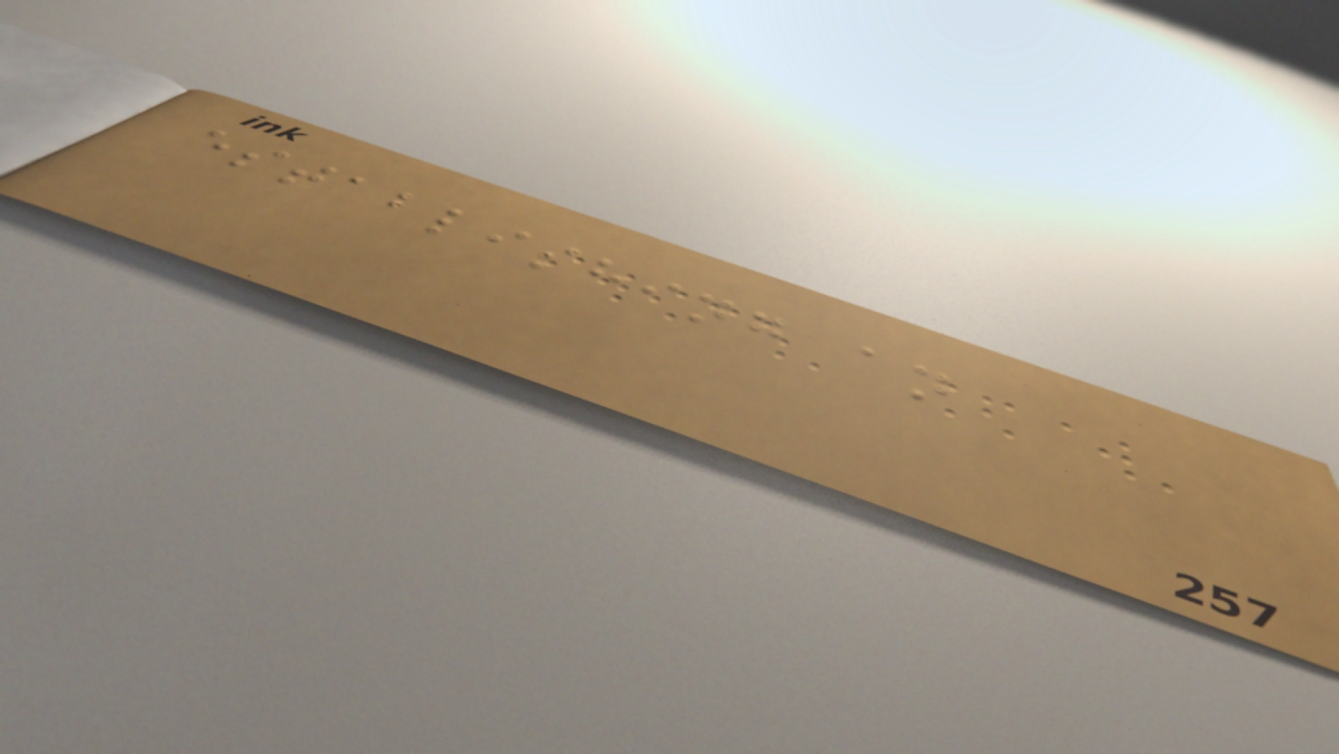establishing an
